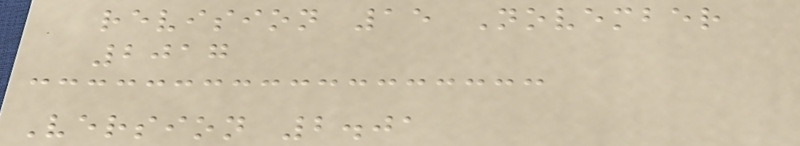revision 15 November
2017
Version 2.01
